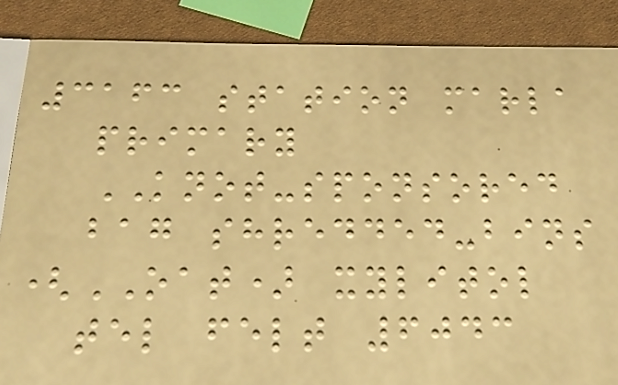3163 station marla
primary
KNOT-sponsored
bag shredded-bins
(OAT) xylitol
tel felt 6043
